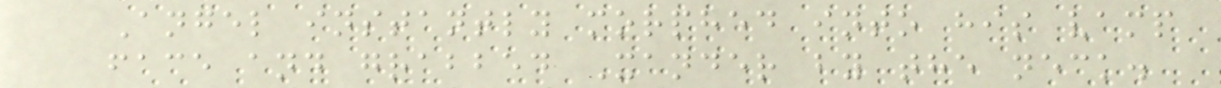Angel instantly morphed into his vamp
face and grabbed Xander by the neck.
